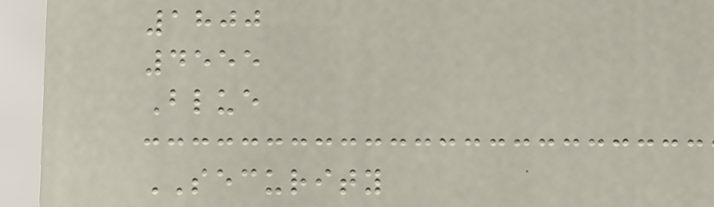1800
4555
Blue
SECURITY
